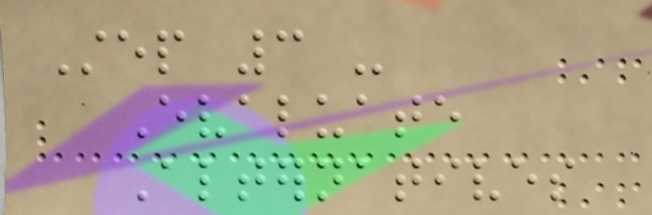Step 3 -
Evaluate
Alternatives
